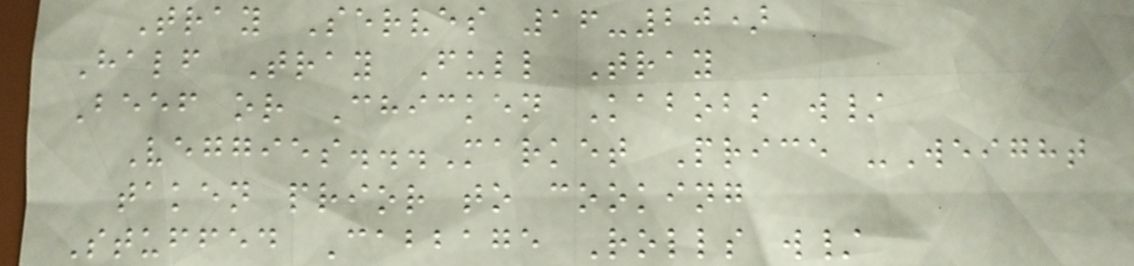Tray Serves 16-20)
Half Tray Full Tray
Beef or Chicken Kabobs w/
Veggies...Market Price -Weight
taken prior to cooking
Stuffed Cabbage Rolls w/
